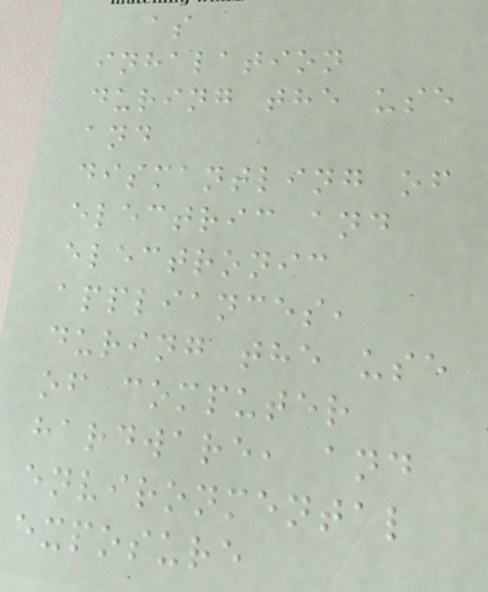as
inhalation
during the use
and
dismantling of
electric and
electronic
appliances,
during the use
of computer
hardware, and
environmental
exposure
